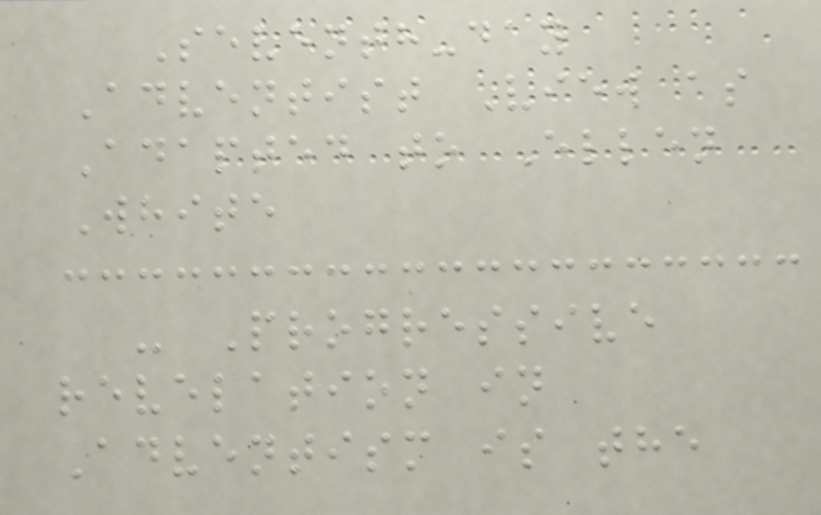Seventh-day
Adventist View as
Adapted to Ellen
White
- Progressive
revelation in
Adventism is the
